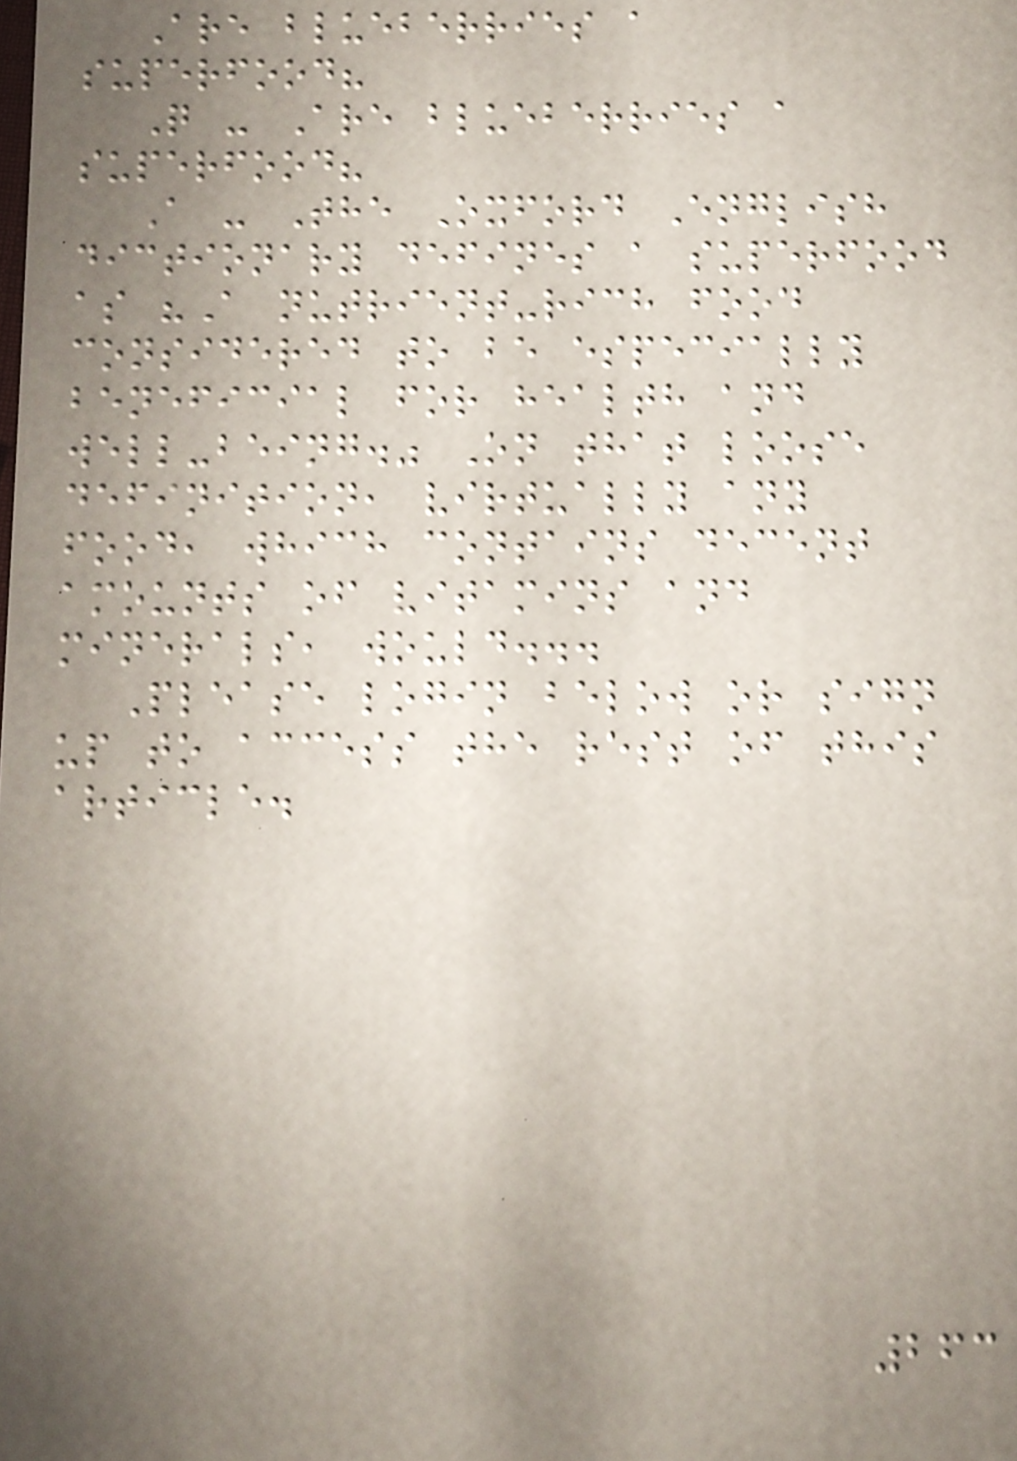Are blueberries a
superfood?
Q - Are blueberries a
superfood?
A - The Oxford English
dictionary defines a superfood
as "A nutrient-rich food
considered to be especially
beneficial for health and
well-being." On that loose
definition, virtually any
food, which contains decent
amounts of vitamins and
minerals, would...
Please login below or sign
up to access the rest of this
article.
263
